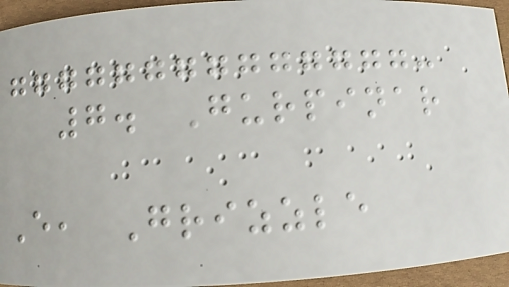7. Gurpinar
E, Grizzle
